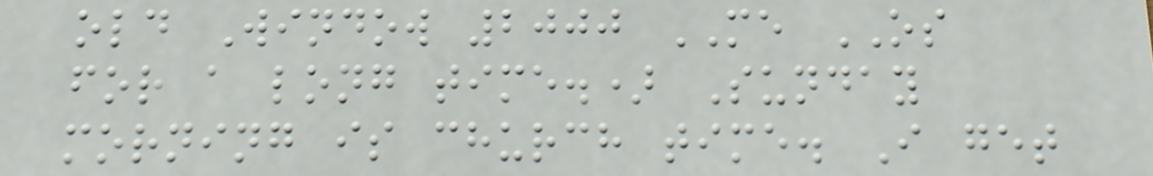old Window 2000 ME OS
for a long time.) Sunday
morning is church time. I get
